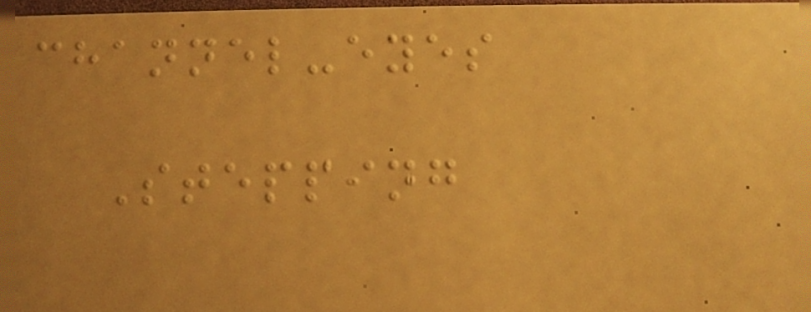channel-eyes
Stepping
